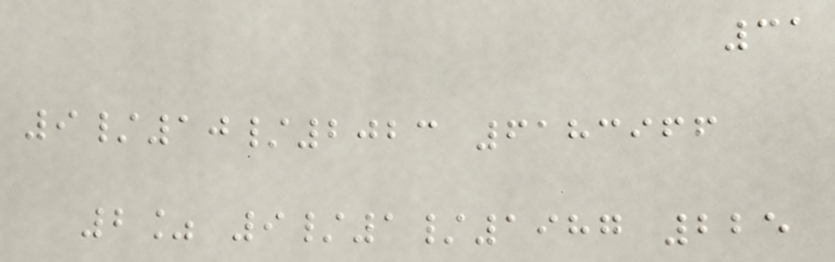31
9/10/2023 6183966
2% 9/1/1987 225
